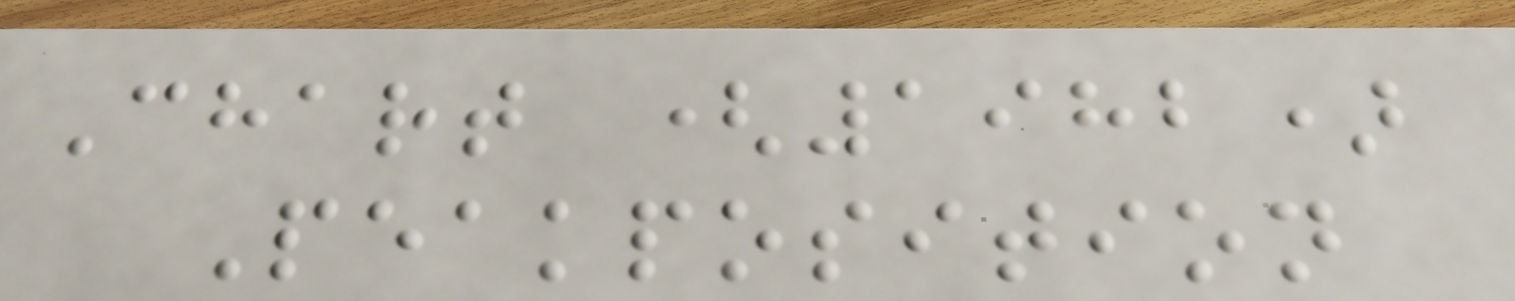Chart (1982)
Peakposition
